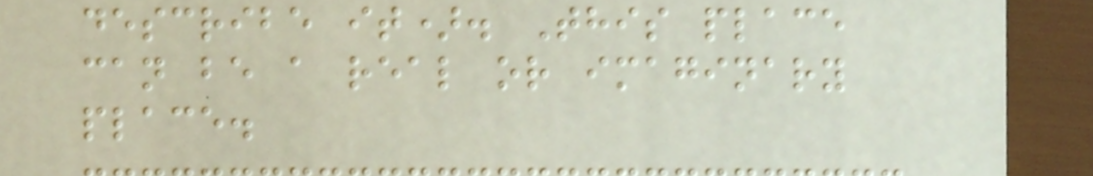describe it). This place
can be a real or imaginary
place.
